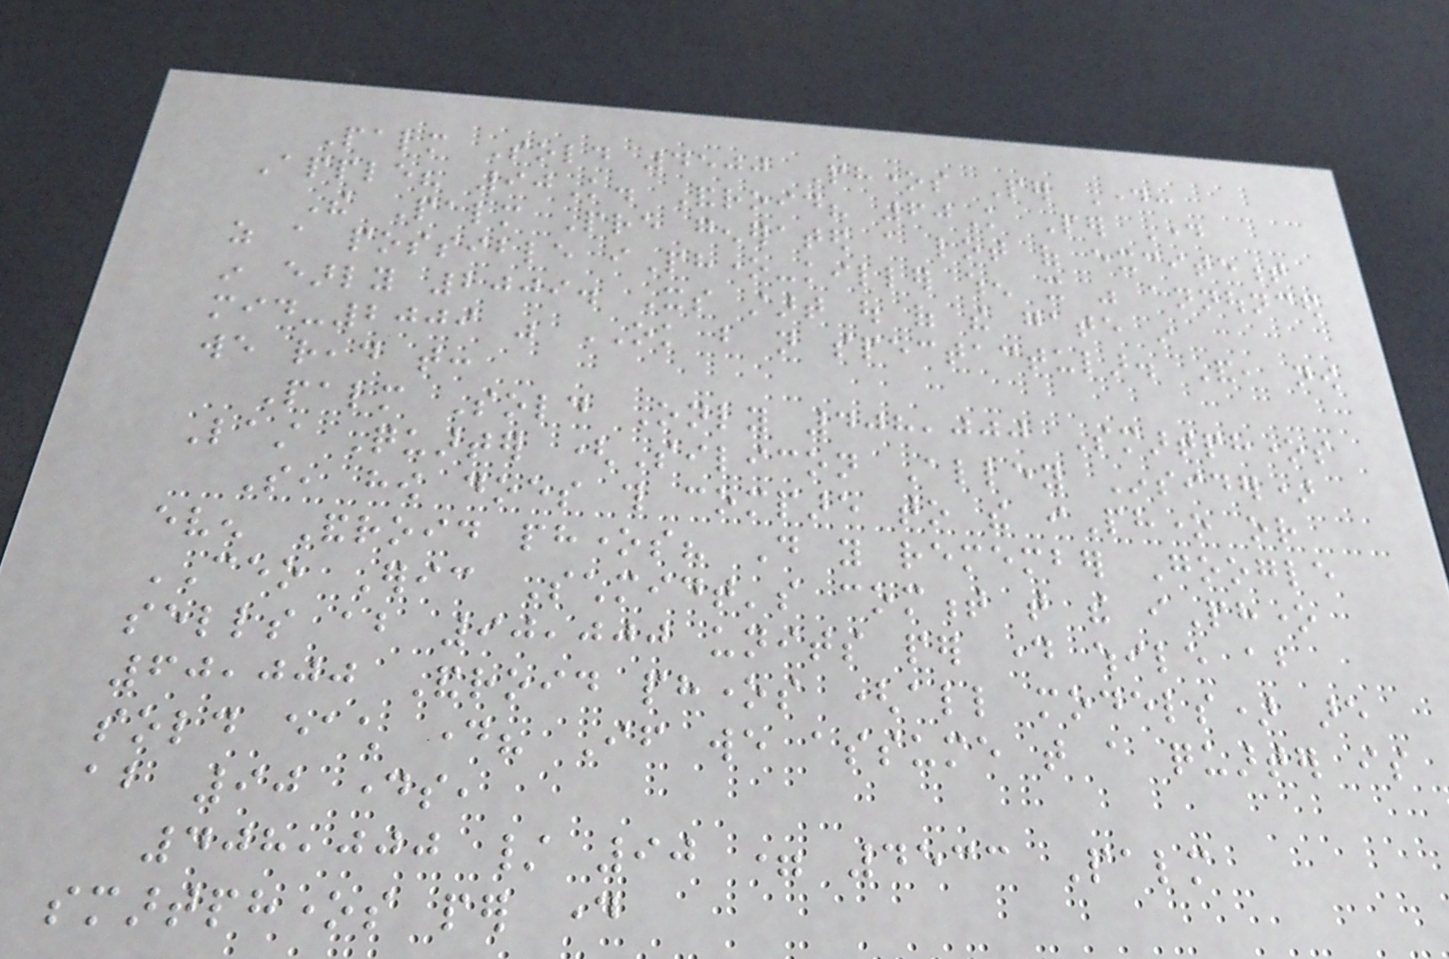Palm Sold 4500 Phones Per Day:
Apple? 90K. Android? 60K Per Day
The Palm Pre generated a lot of excitement
as a possible iPhone-killer when it was announced
in early 2009. Its start out of the gate in
mid-2009 was OK but not spectactular. And, now
we read that:
Palm Sold Only 408,000 Smartphones
Last Quarter (Silicon Alley Insider)
So, how does this compare to the iPhone or
even Android phones? Do you remember Google
CEO Eric Schmidt's comment that the iPhone
sells about 90,000 units per day while about
60,000 Android phones (all models) are
sold each day? If we assume that a quarter is
about 90 days,
408,000 / 90 = 4533 Palm
smartphones per day
